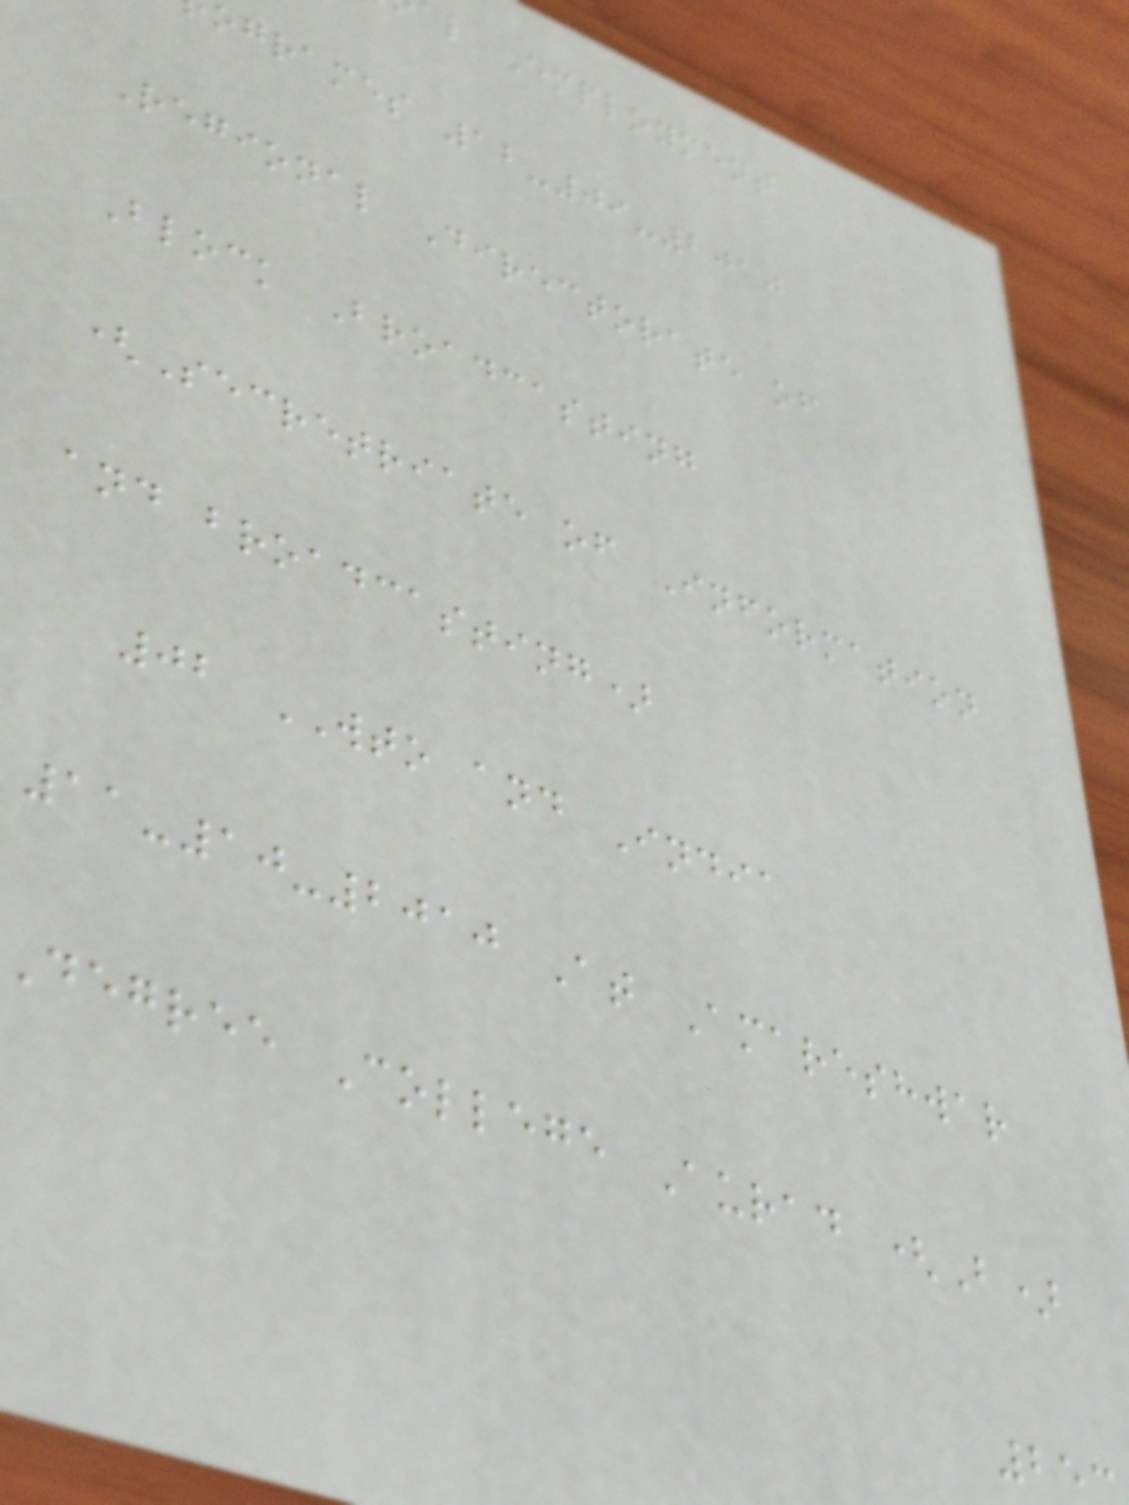al Employment
ogrames 12-09-2010
Regional Directorate of
Block Broadcasting
(Secretriate of Information
and broadcasting)
02 WTO and India
11-10-2010 At Amareshwar
Degree College Aurad (B)
